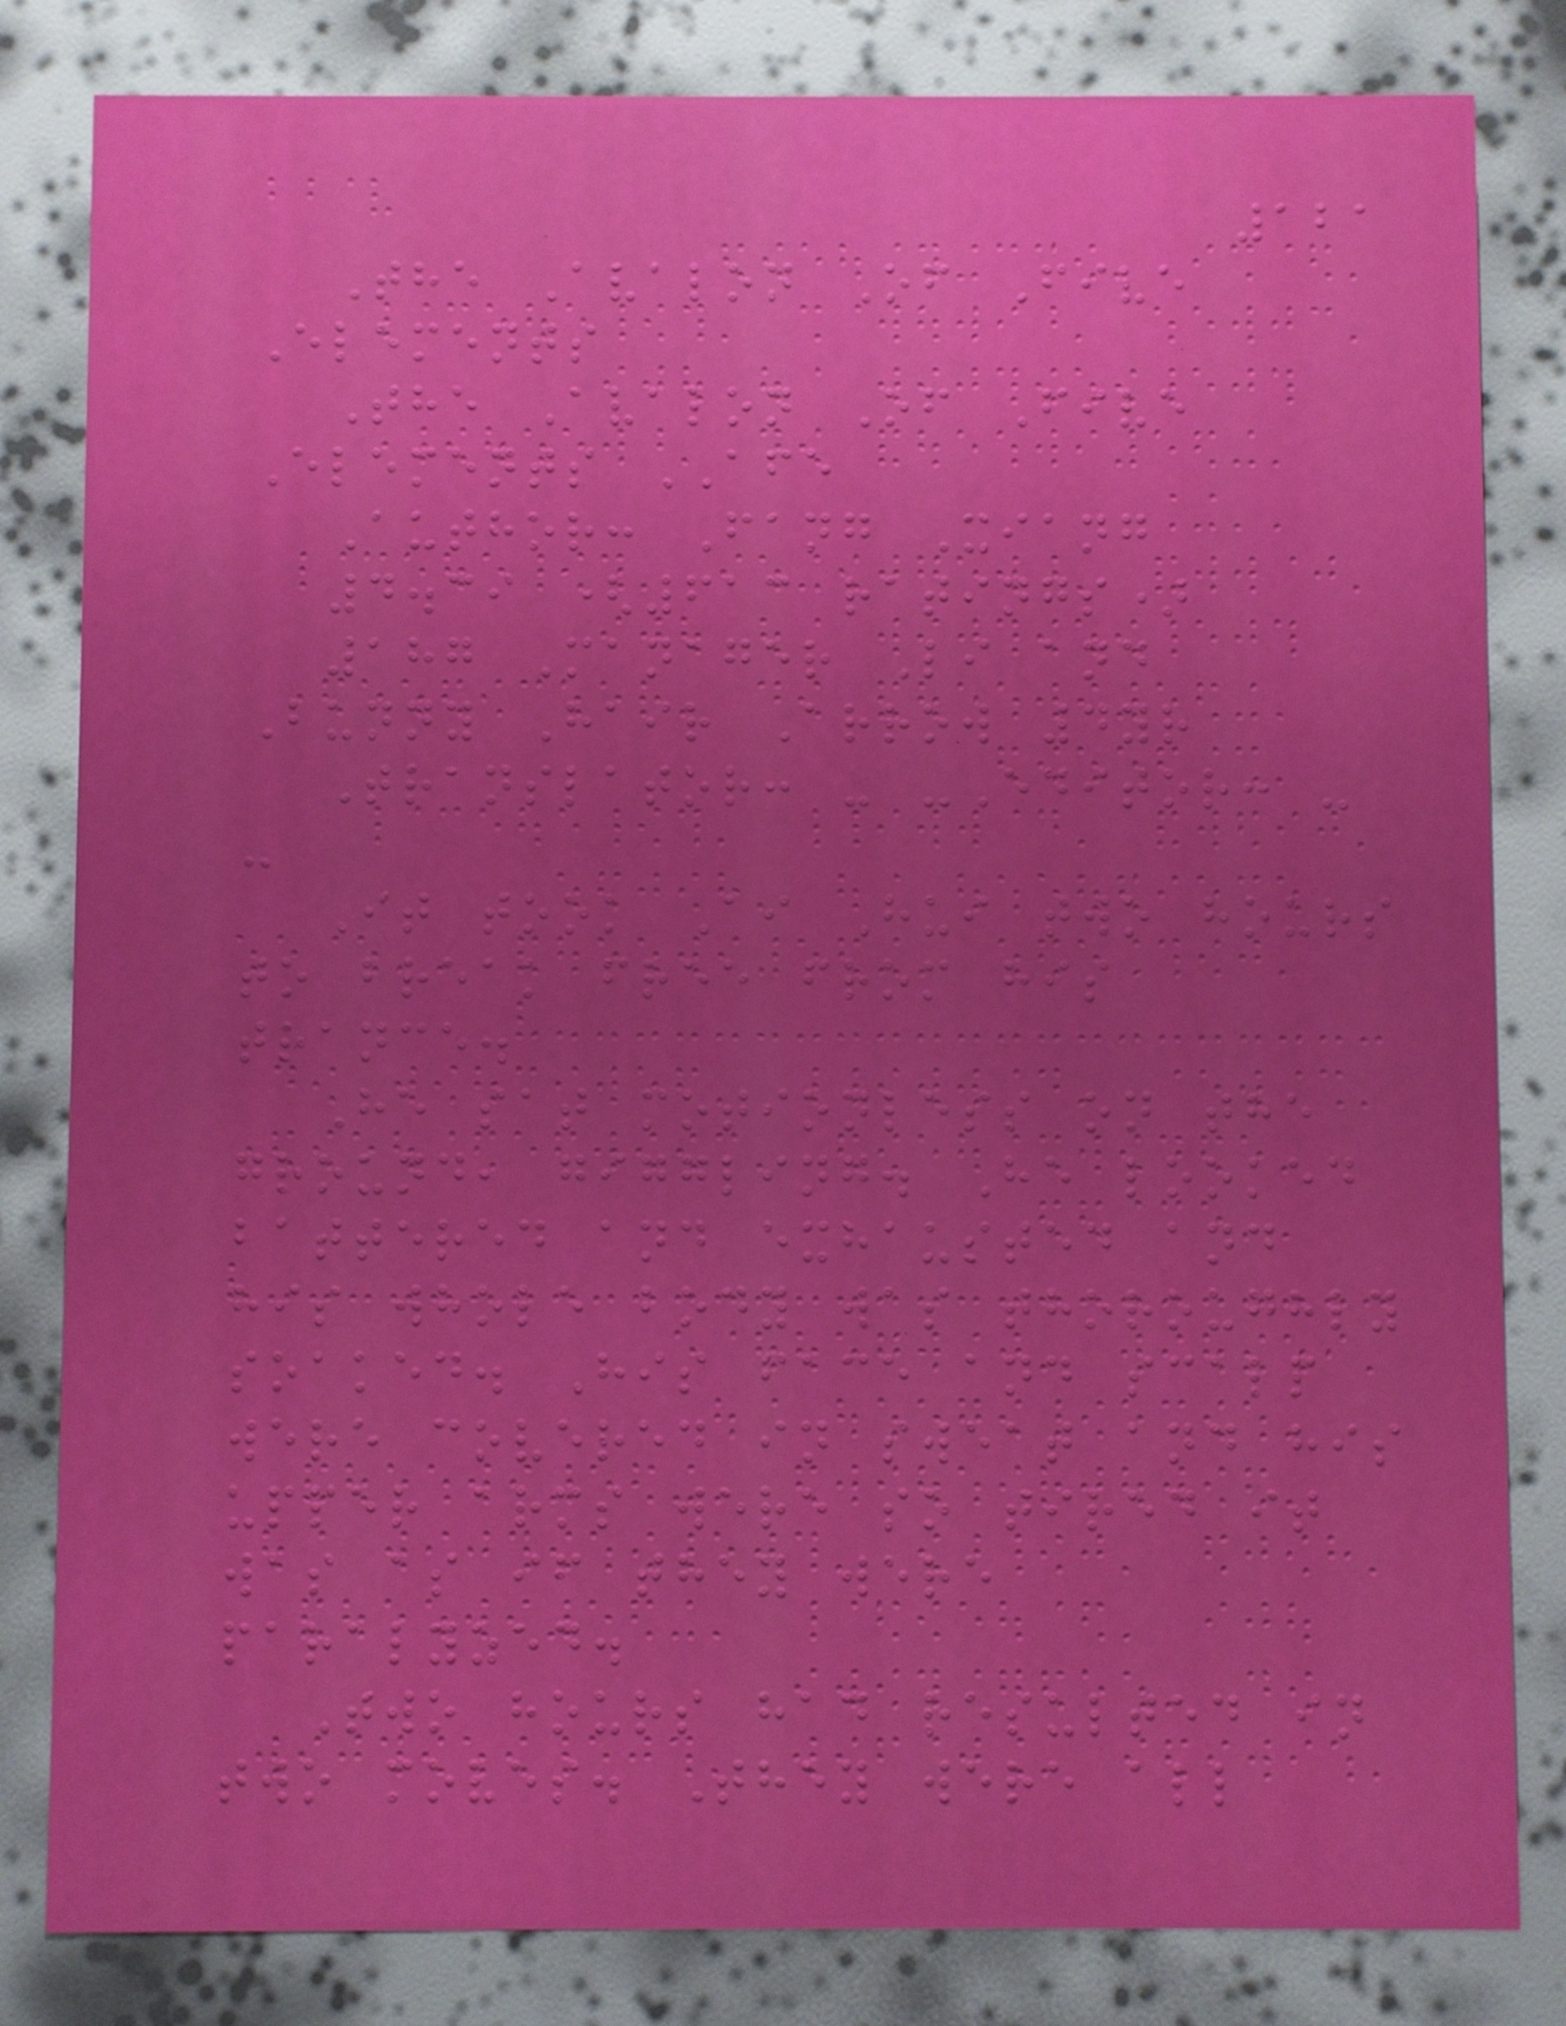121
The Avalon Of Five
Elements
The Avalon Of Five
Elements AFE
Author: Fang Xiang
4.39 (613 ratings)
187 Manager Li and
Bunny Hair Arrow 4yr
Translator: - -Editor: -
-
It took Ai Hui two hours
to break free from his
trance.
He sat motionless on the
ground, giggling. He looked
battered and exhausted and
his whole body was thoroughly
soaked. His face and scalp
were covered in sweat and his
upper arms were so tired it
was as if they were
paralyzed.
Two hours had resulted in
two moves. They were all
